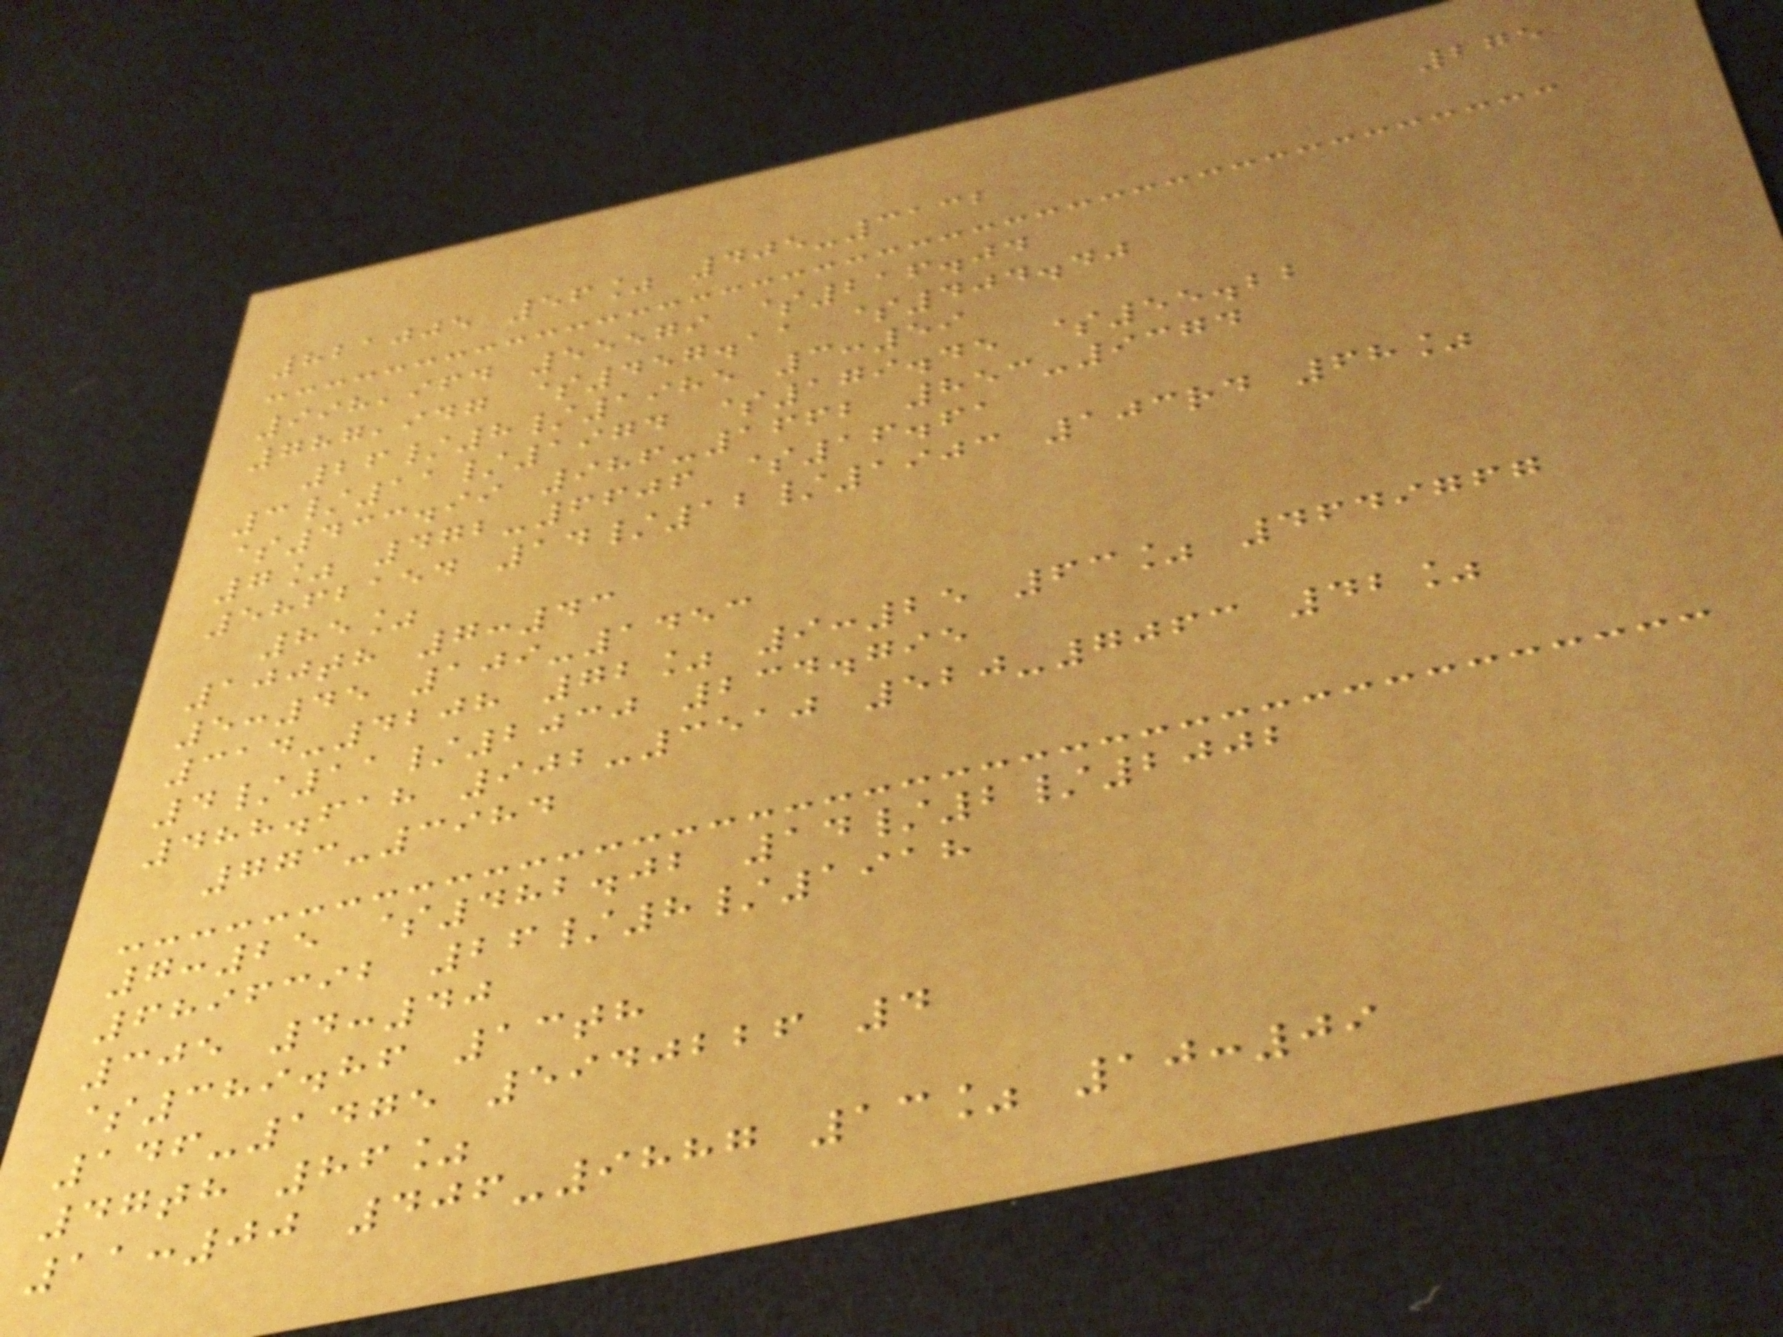275
821005 56% 405-3132
998,964 55579 $216.04
787,947 $457.11 $404.40
26/8/1985 3:59
3/11/1974 $179.45 $55.22
$433.99 986-1662 853-9374
7% 472-6606 $16.61
5862154 14/12/1903 103rd 68%
85%
100th 7:43
5:45 109-1453
314-4208 72% 9:25 63% 4649767
4/11/2030 234.795
488.618 902-3510 520-7063 42%
773-3984
7:25 $482.02 14/2/2002
6896392 26/8/1918
305 4:40
$389.86 13th
146-1475 5940226 4
47th 86%
11:00 406-9887 13% 10:09
